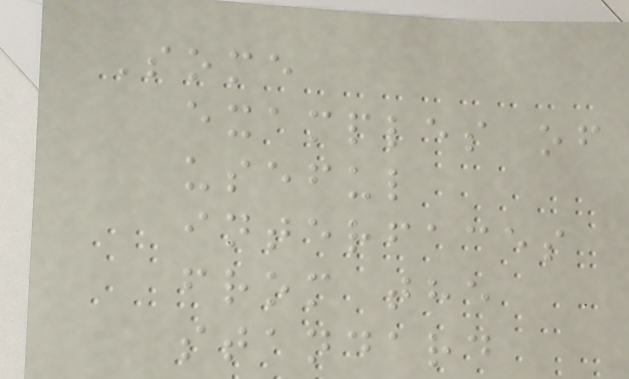Some
examples of
useful
interfaces
from the
standard
